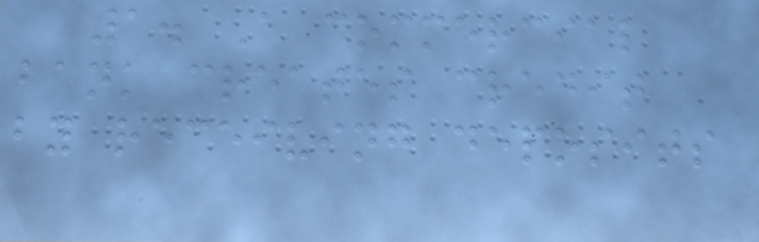1. A commercial
bank creates credit
by receiving deposits
